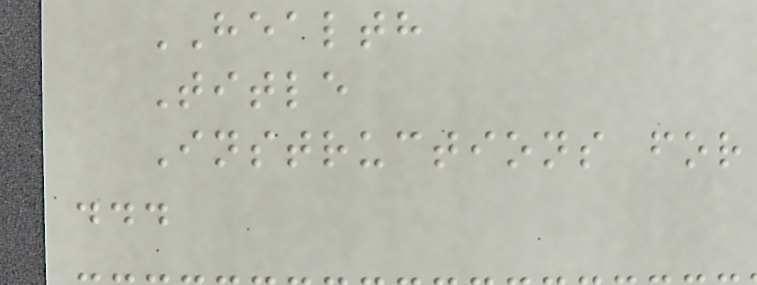HEALTH
Title
Instructions for
...
